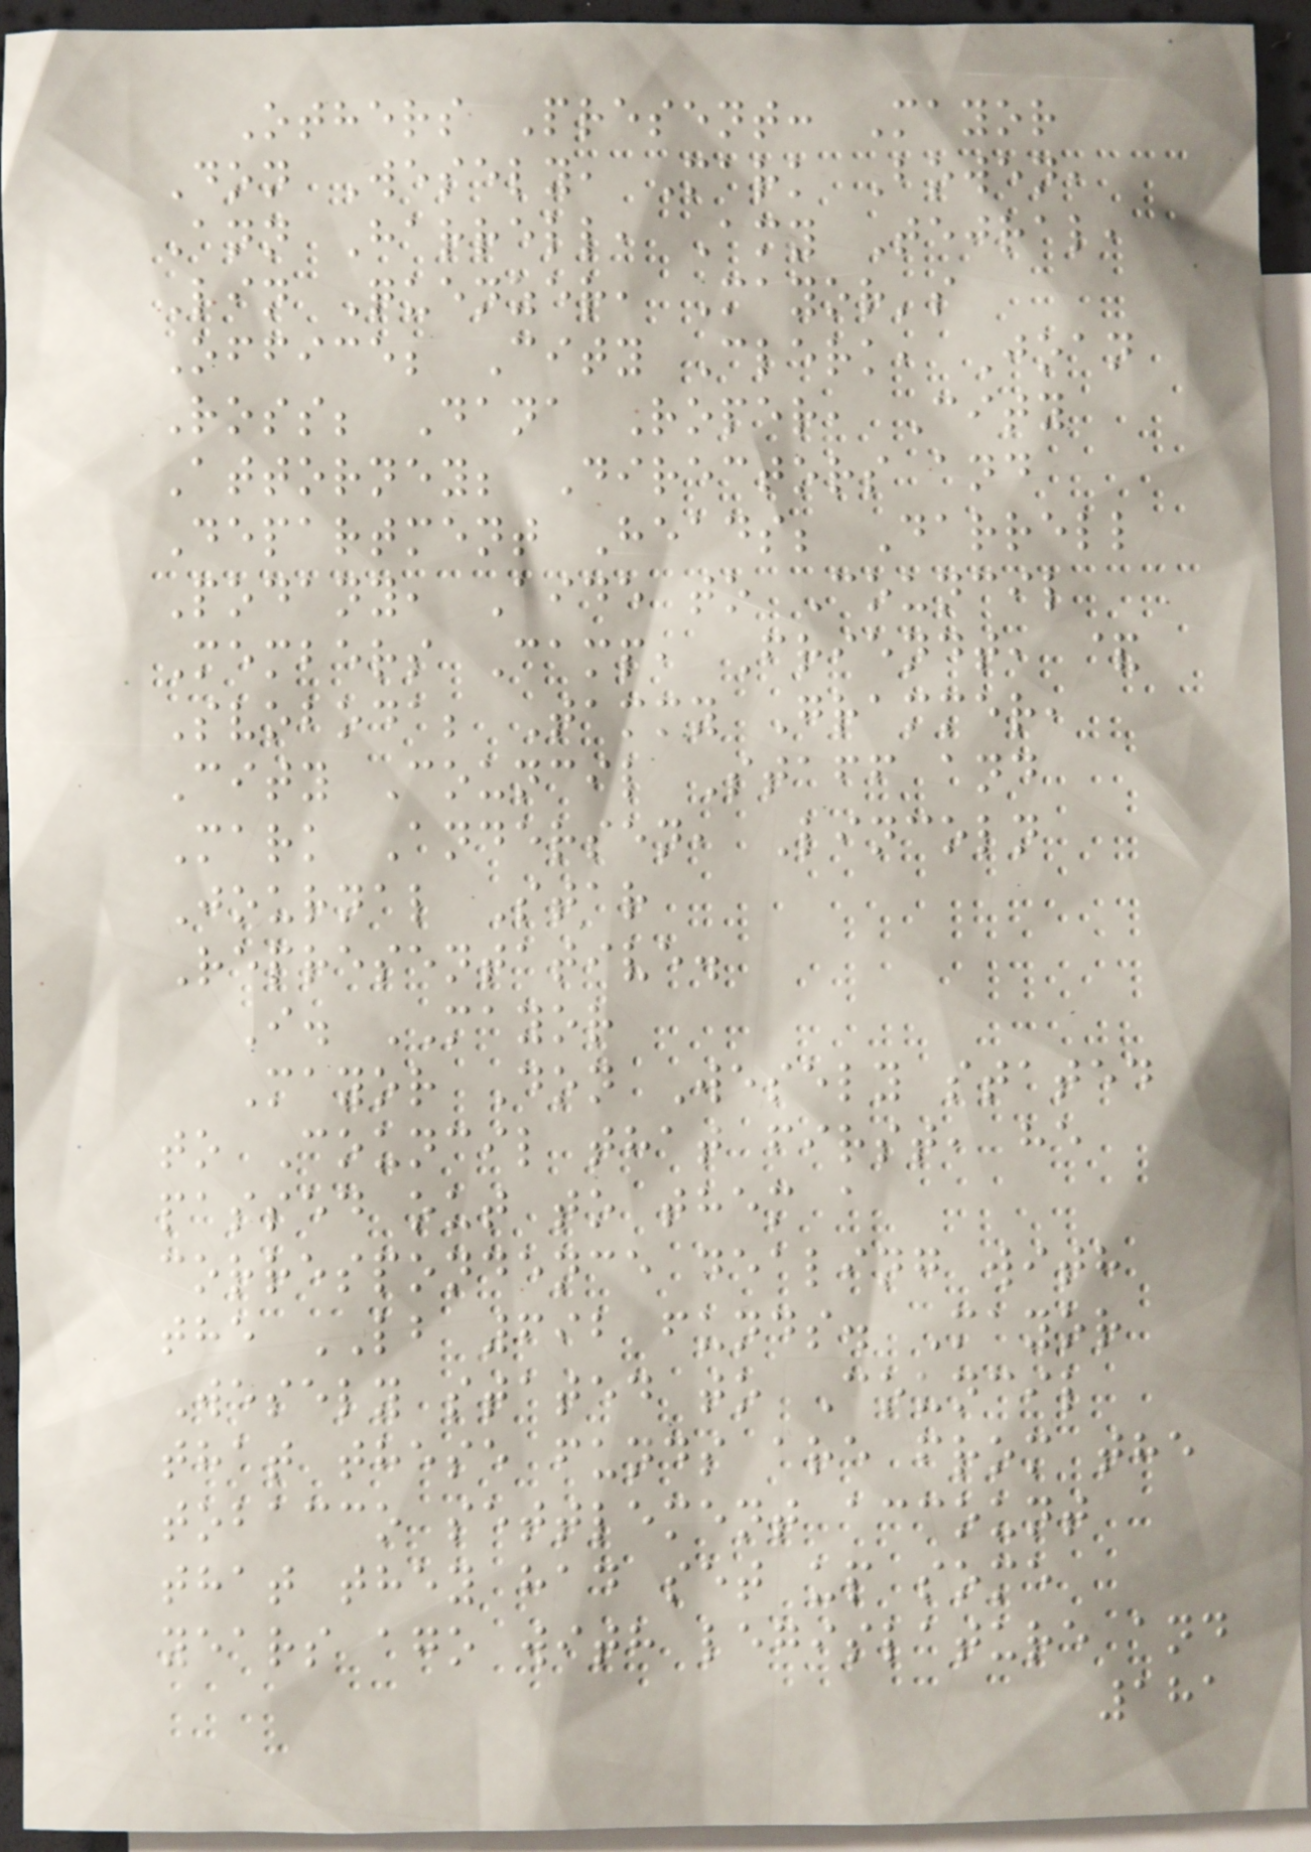Others Present: Mayor
Don Wesely, Mark Bowen,
Ann Harrell, Amy Tejral,
Lin Quenzer, Mayor's
Office; City Clerk, Joan
Ross; Dana Roper, City
Attorney; Directors and
Department Heads; Darrell
Podany, Aide to Council
Members Camp, Friendt, &
Svoboda; Tammy Grammer,
City Council Staff and
Mark Andersen, Lincoln
Journal Star
Representative.
I. MAYOR
Mayor Don Wesely stated
to Council that first, he
passed out to them a
correspondence dealing with
the LB 692 funds. Mayor
Wesely stated to Council
that these funds are from the
tobacco settlement account
that they had set up some
years ago with legislature and
181
